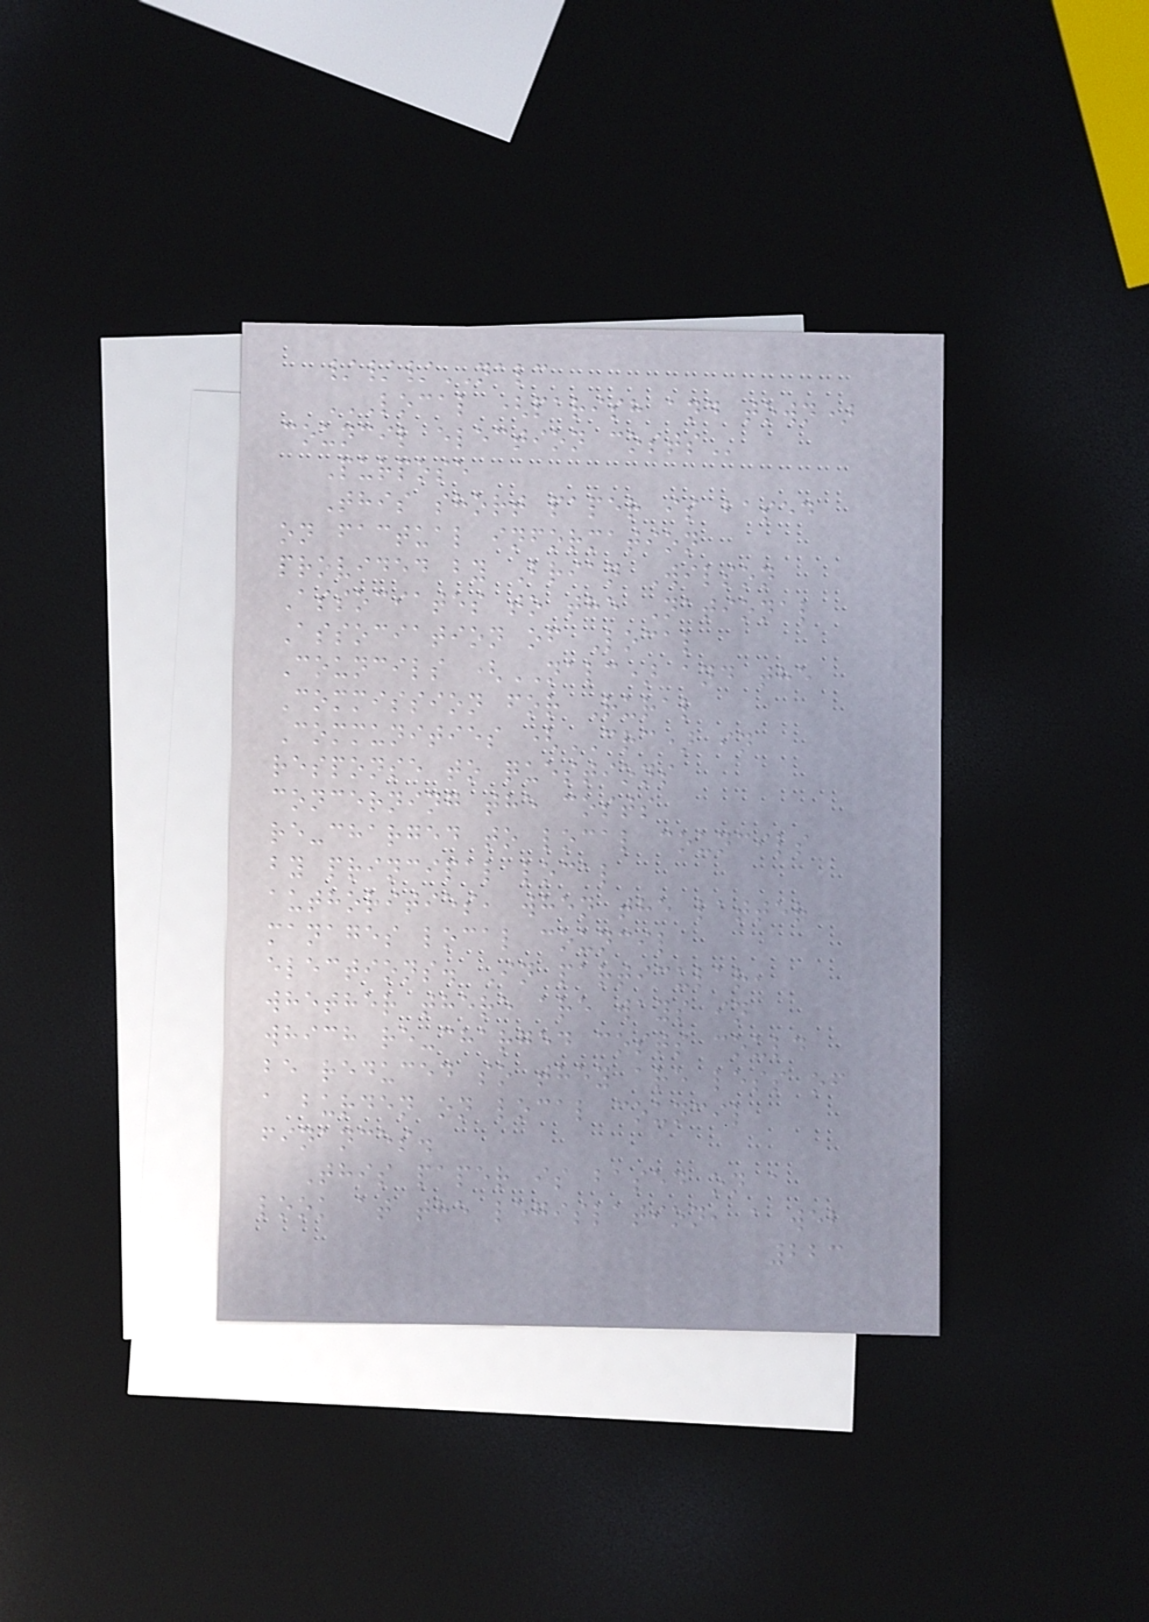///NALC
LOCAL (PARISH AND TOWN)
COUNCIL ELECTION COSTS
Purpose
This short paper is based
on factual information
provided by Brian Wilson
Associates to the National
Association of Local
Councils (NALC) and the
Commission for Rural
Communities (CRC) in
response to questions
concerning the costs
re-charged to local councils
by principal local
authorities, when the latter
manages local council
elections. In particular,
whether there are ways in
which re-charged costs could
be reduced so they are less of
a burden on local council
finances.
This paper is based on a
look at the legislation, a web
223
